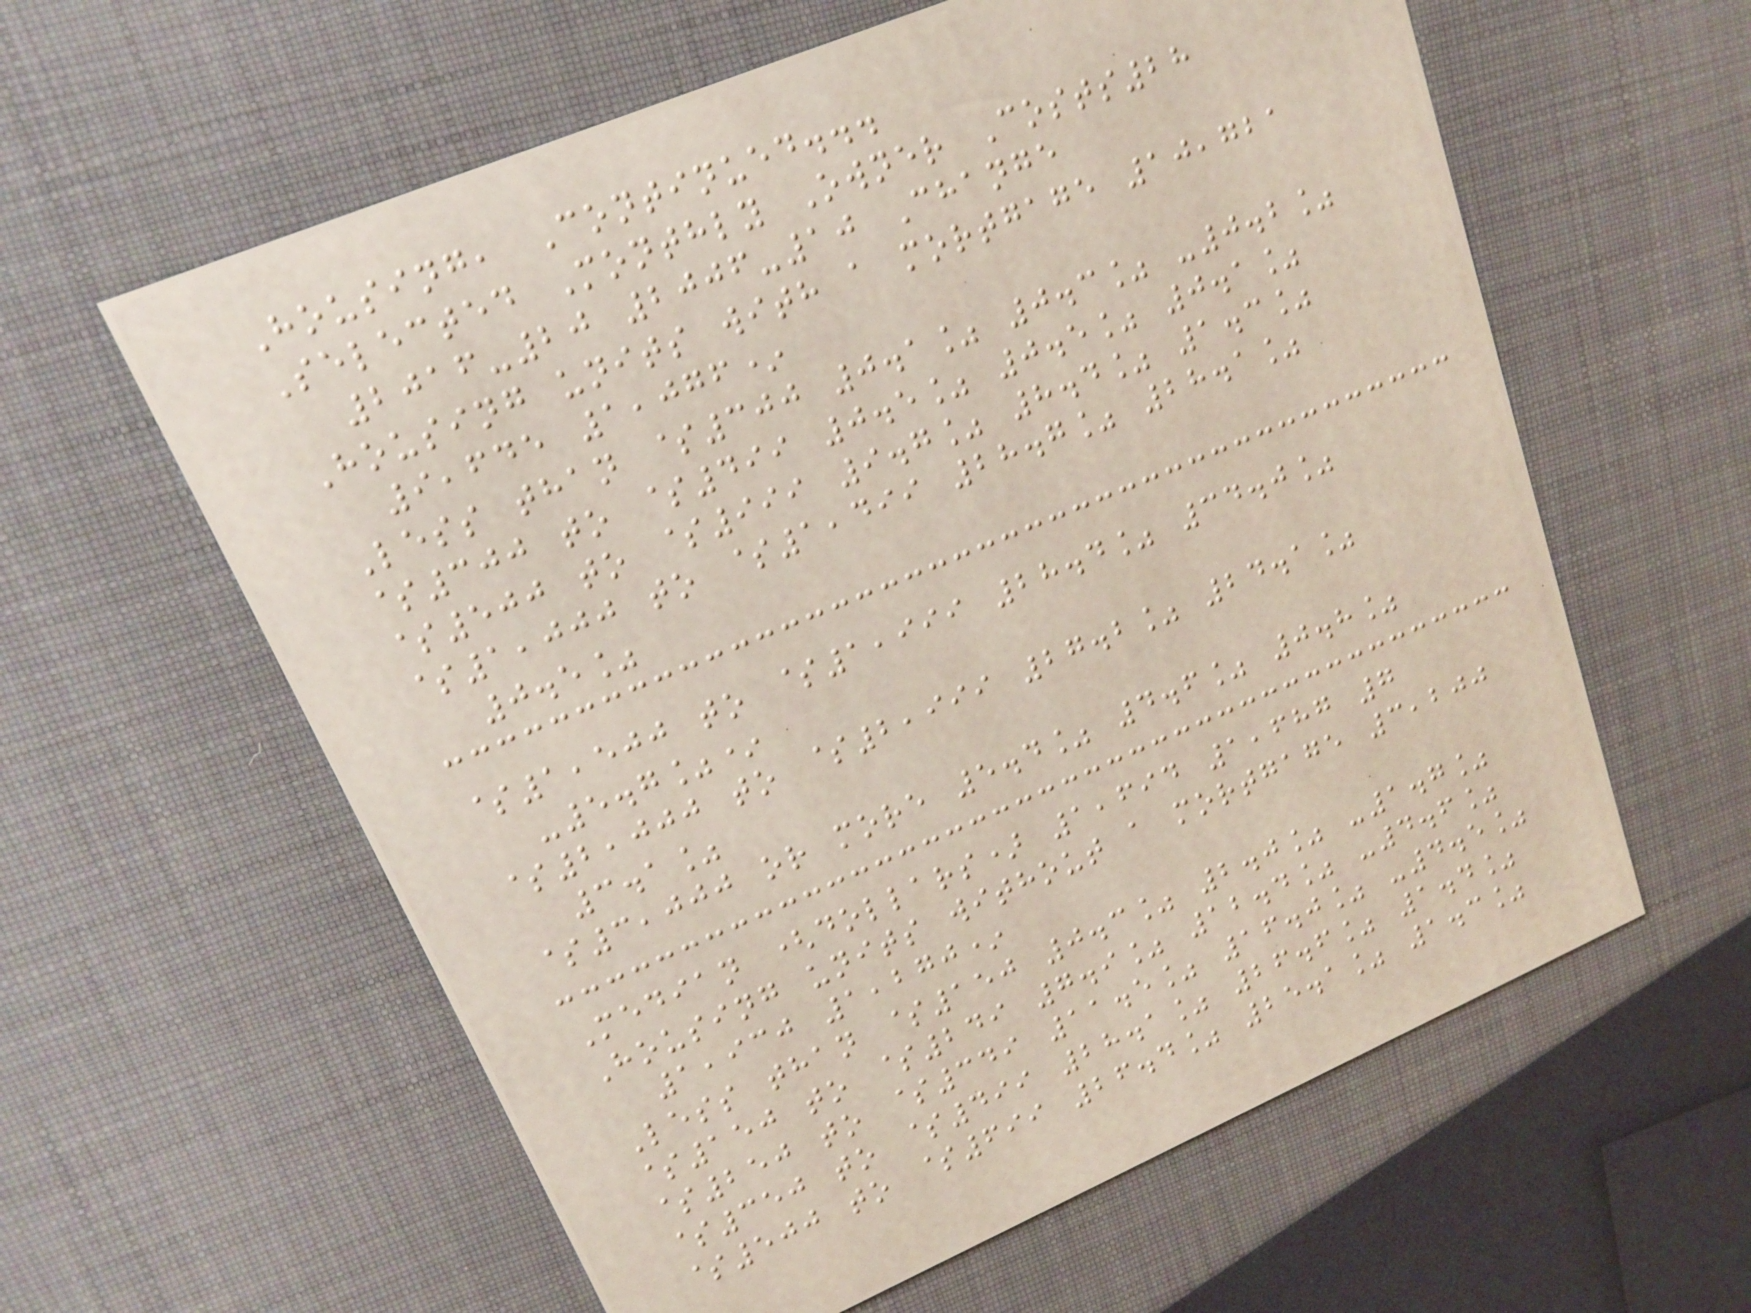Housing, Continued...
Selected Monthly Owner Costs28
2016-20 2006-10 Change
Housing units with a mortgage 10,721
9,645 1,076*
Less than $300 0.1% 0.3% -0.2%
$300 to $499 0.5% 0.5% 0.1%
$500 to $999 9.7% 8.4% 1.3%
$1,000 to $1,499 28.7% 28.1%
0.5%
$1,500 to $1,999 28.4% 34.0%
-5.7%*
$2,000 to $2,999 27.2% 24.1%
3.1%
$3,000 or more 5.4% 4.6% 0.8%
Median (dollars) 1,694 1,687 7
Housing units without a mortgage 3,200
1,930 1,270*
Less than $150 0.3% 2.0% -1.7%
$150 to $249 7.9% 12.4% -4.6%
$250 to $349 11.5% 16.0% -4.5%
$350 to $499 28.1% 26.6% 1.4%
$500 to $699 26.4% 25.1% 1.3%
